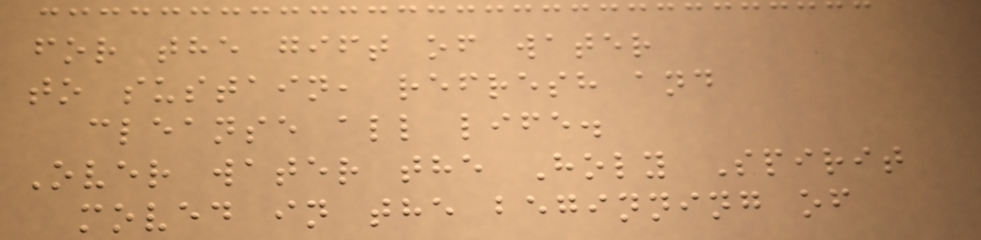for the gift of water
to sustain, refresh and
cleanse all life.
Over water the Holy Spirit
moved in the beginning of
